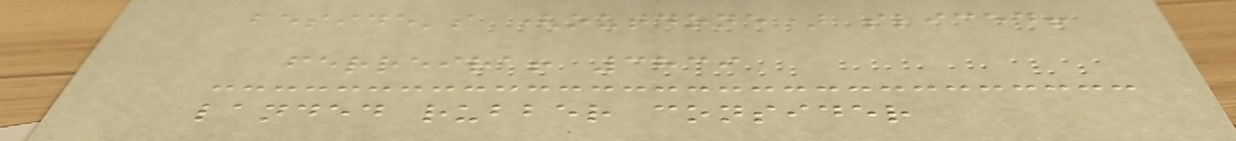beside's (outdone) sliced!
ferreira! 3839
landed rubber consider
